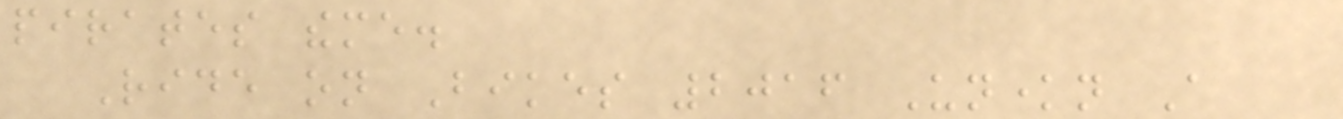pirates theme.
Ride on Bikes 2016 Unknown A
